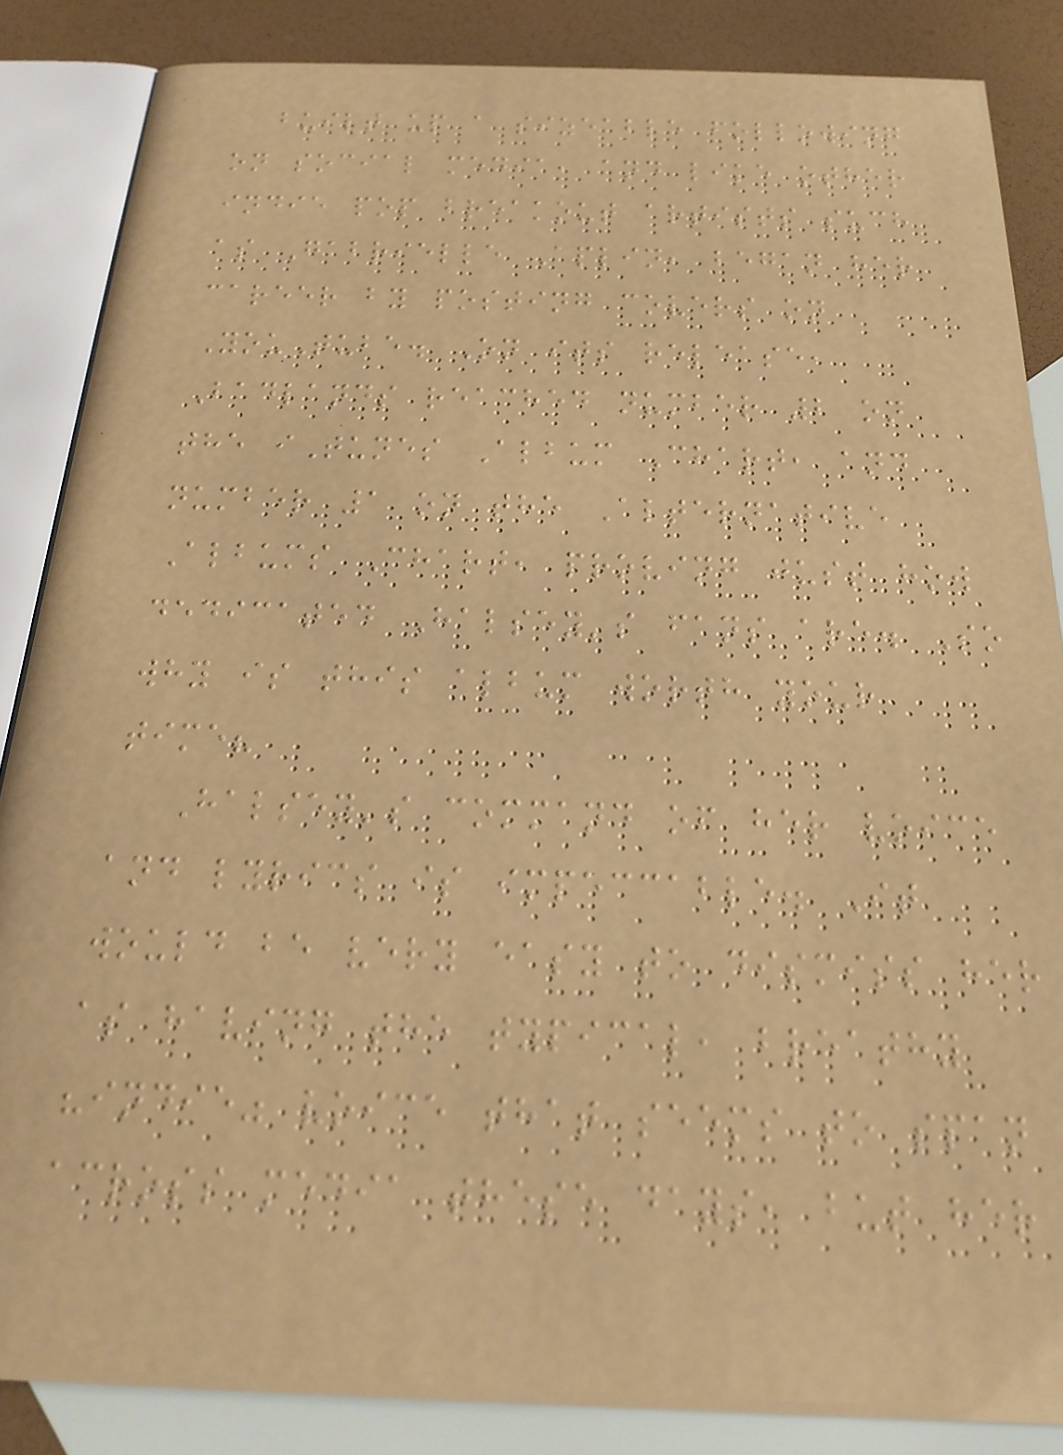built up a sizeable following
on social media, and like other
indie pop breakout artists such
as Gabrielle Aplin, began her
career by posting covers on
YouTube. On its release,
Badlands reached number 2 on
the iTunes Album Chart, and
number 1 on the Alternative
Albums Chart, proving just how
dedicated Halsey's fans are. So
why is this album worth your
time?
Halsey's command of her voice
and lyrics is impeccable. It
would be very easy to dismiss her
as having the typical, breathy
"indie" voice that seems to span
across media these days, but her
